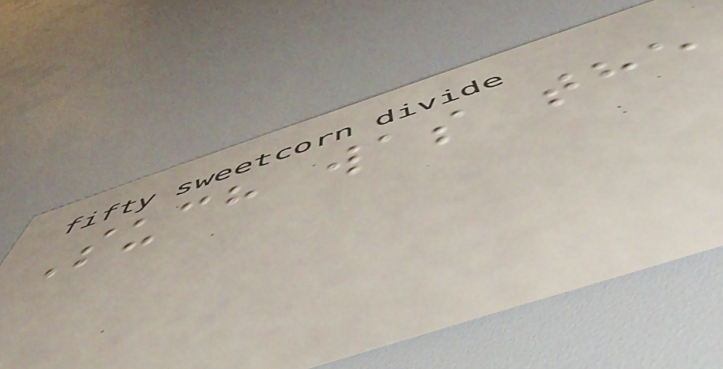Such was the
